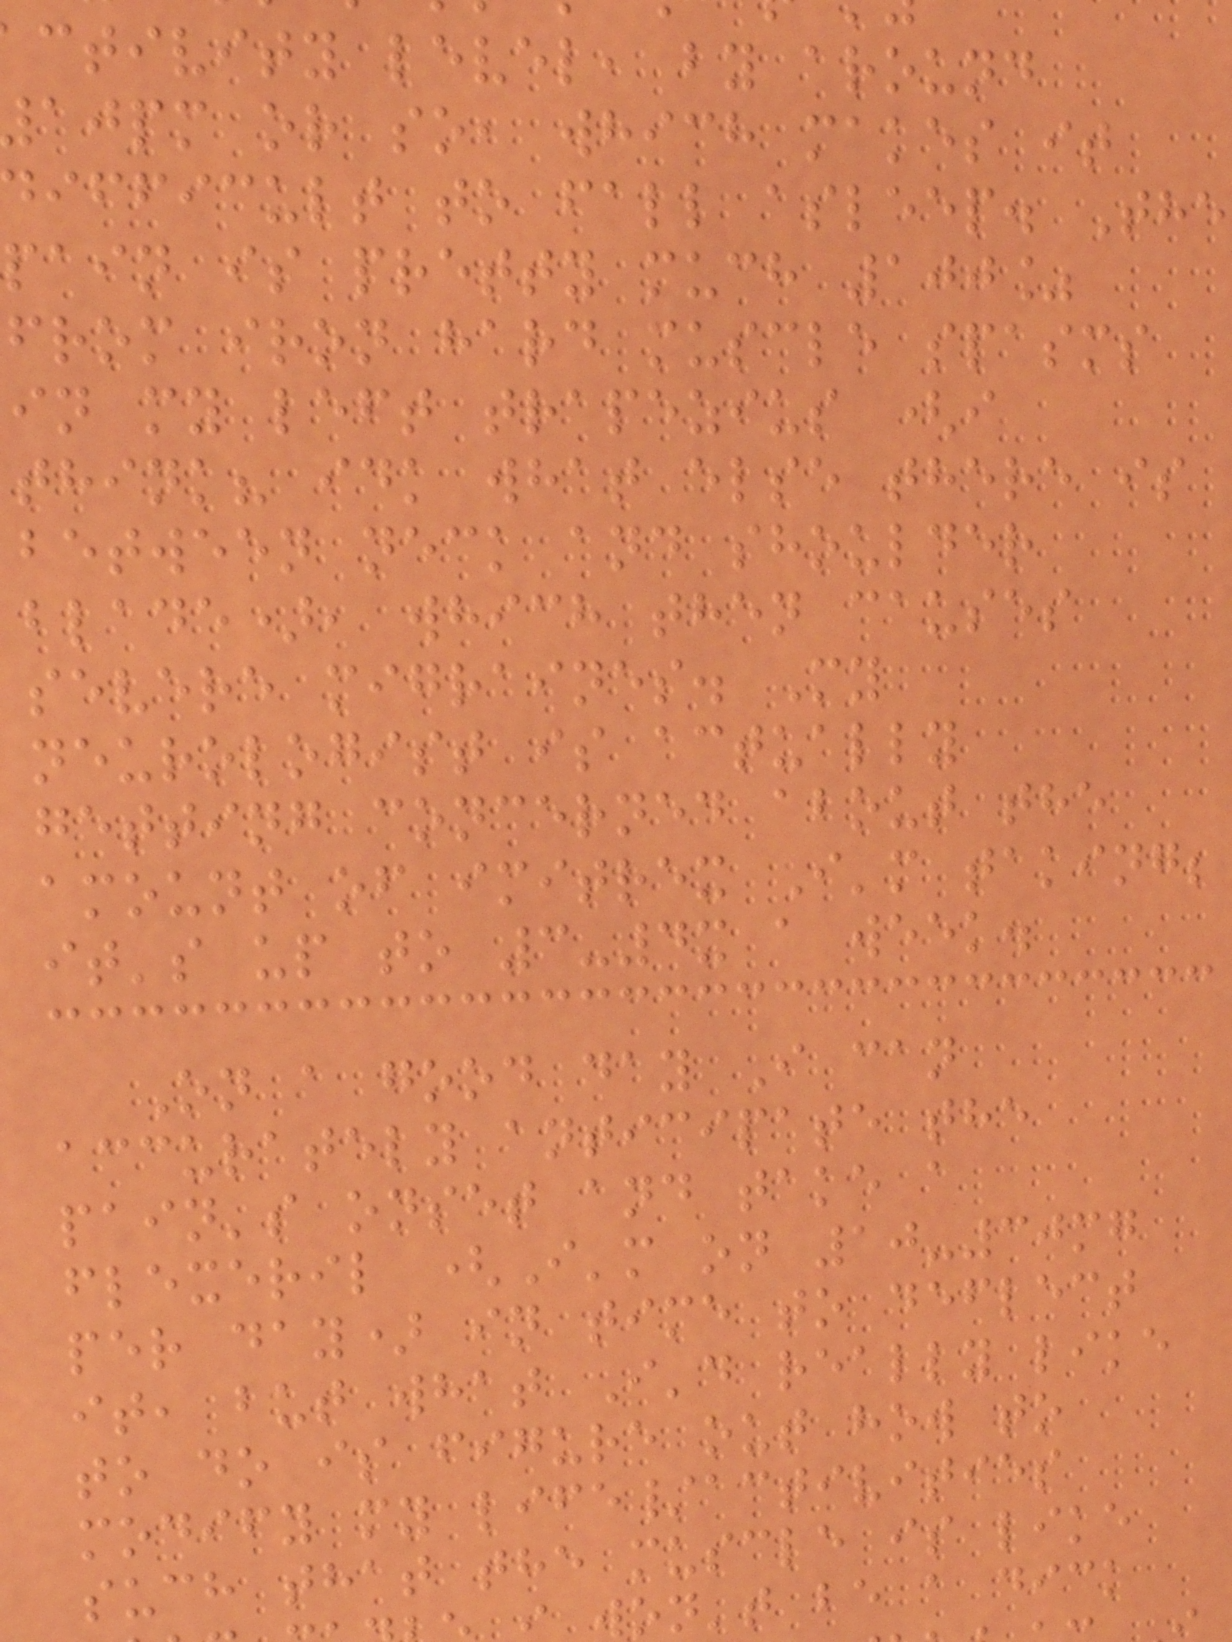ctivity level, by around
ajpm or so, which makes it
difficult to fall asleep. The
pain is pretty much 100%
from iron hard muscle spasms
in my left trapezius (i
think? idk what else there is
between neck and shoulder
blade), which then causes
severe migraines. My
neurologist is actually
getting concerned about the
amount of imitrex I'm taking;
it's up to 3-4x a week.
On a good day I can
accurately anticipate the
pain's onset and take a
flexeril (I'm on 10-30mg
per day) in time to deflect
it, but what I'd really like
to do is figure out how to
modify my life/activities
such that the muscle is like
won't be a dick
